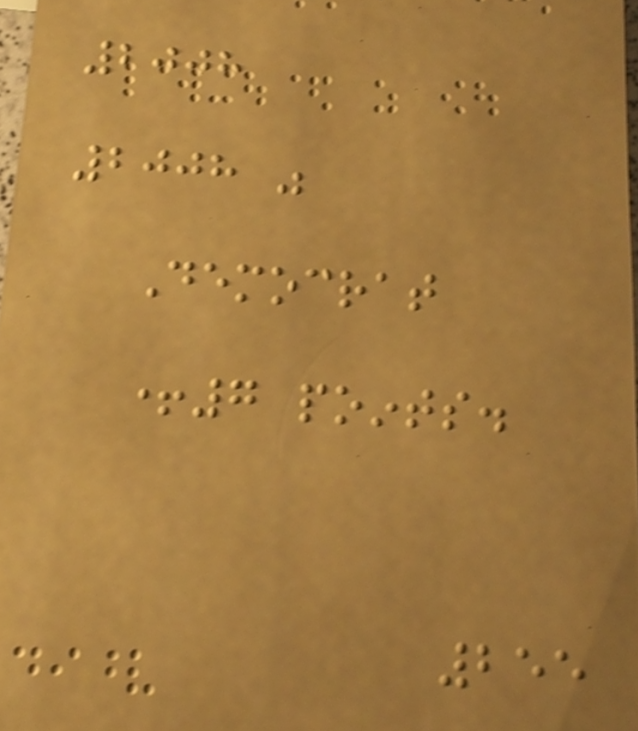2008
2008 was
Democrat
+7 points.
255
